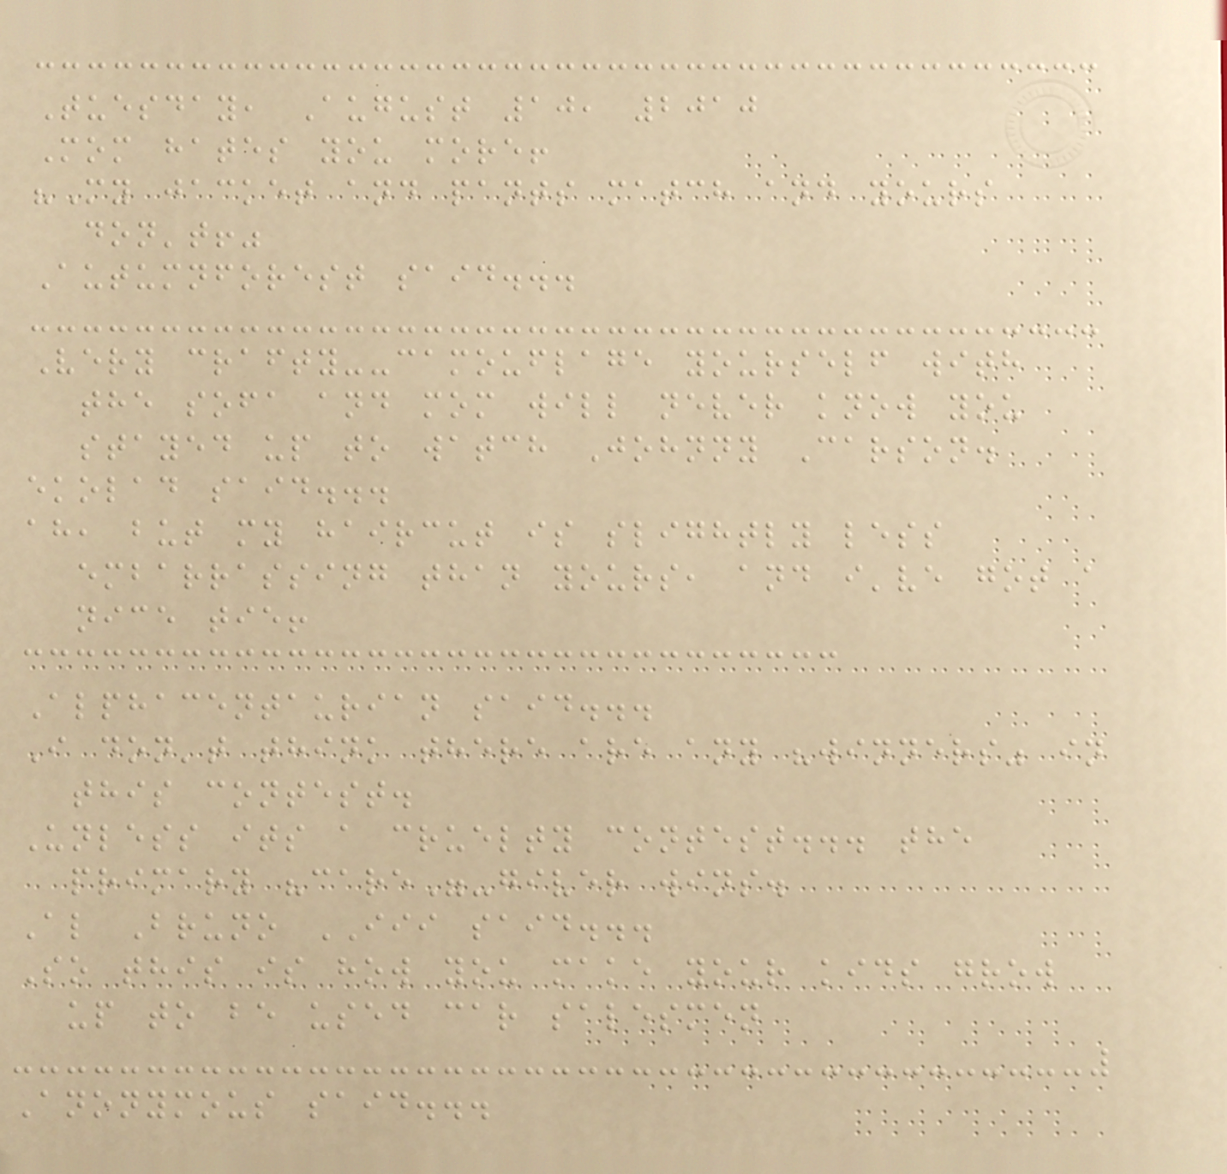Tuesday, August 10, 2010
Mom hates you more!
"My jacket and pants match and yours
don't!"
Autumnforest said...
Very crafty--camouflage yourself with
the sofa and mom will never know you
stayed up to watch Johnny Carson.
ekolad said...
ah, but my haircut is slightly less
embarrassing than yours, and i've got a
nice tie!
Alphacentaurian said...
I don't think there are any "winners" in
this contest.
Unless its a cruelty contest... the
primary "care"-giver wins.
Al Bruno III said...
So this is how you make your kids grow
up to be used car salesmen
Anonymous said...
